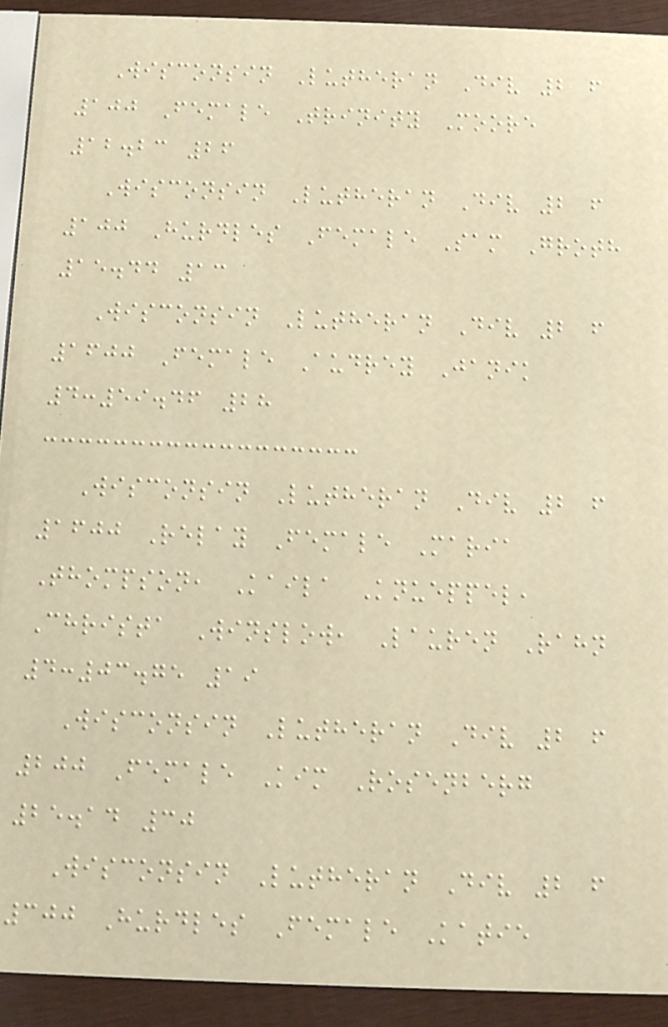Wisconsin Lutheran Div 2 f
100 Female Trinity Moore
12.23 26
Wisconsin Lutheran Div 2 f
100 Hurdles Female Sam Groth
15.44 13
Wisconsin Lutheran Div 2 f
1600 Female Audrey Janik
4:59.46 28
Wisconsin Lutheran Div 2 f
1600 Relay Female Maria
Thompson, Kaila Knueppel,
Christa Winslow, Lauren Rahn
4:03.75 19
Wisconsin Lutheran Div 2 f
200 Female Kim Rosenberg
25.14 30
Wisconsin Lutheran Div 2 f
300 Hurdles Female Katie
